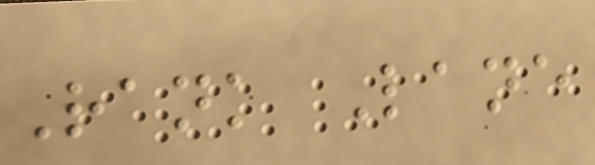Rank Lane
